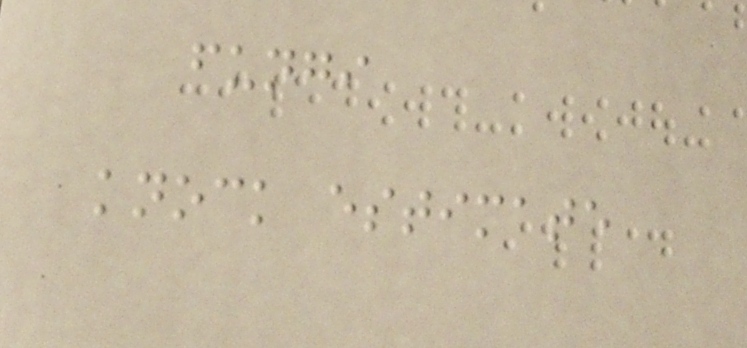fungi
knock estimate
